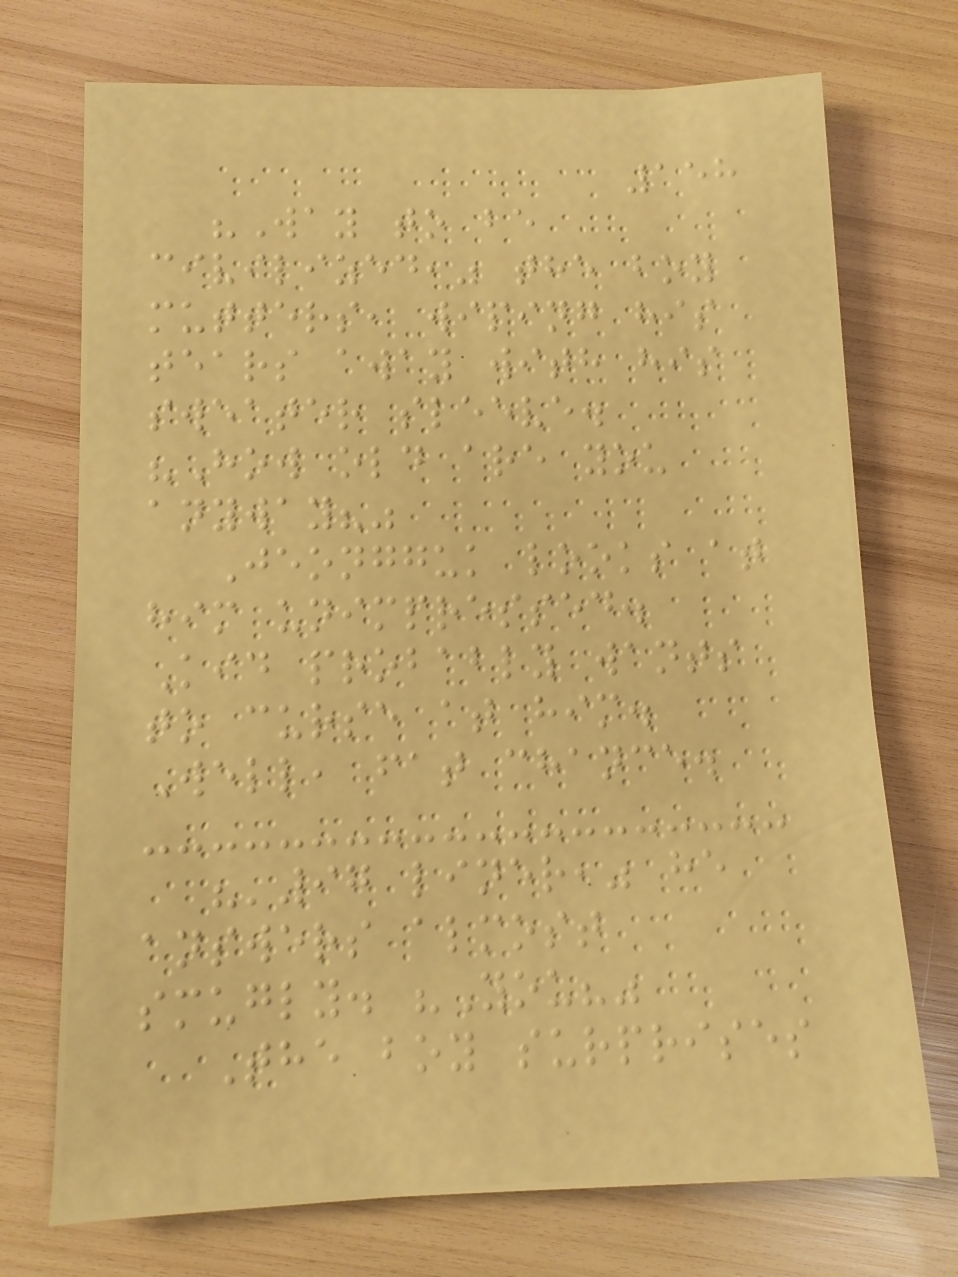158
"Way to be
civilized," the boy
mutters, wiping his
tears away with his
sweater sleeve.
"How old are you
anyway?"
Jeongguk looks at
him unimpressed.
Kid probably wants
to curse at him.
Well, fat chance.
"'97 liner," he
answers almost
smugly. "You?"
The boy surprises
